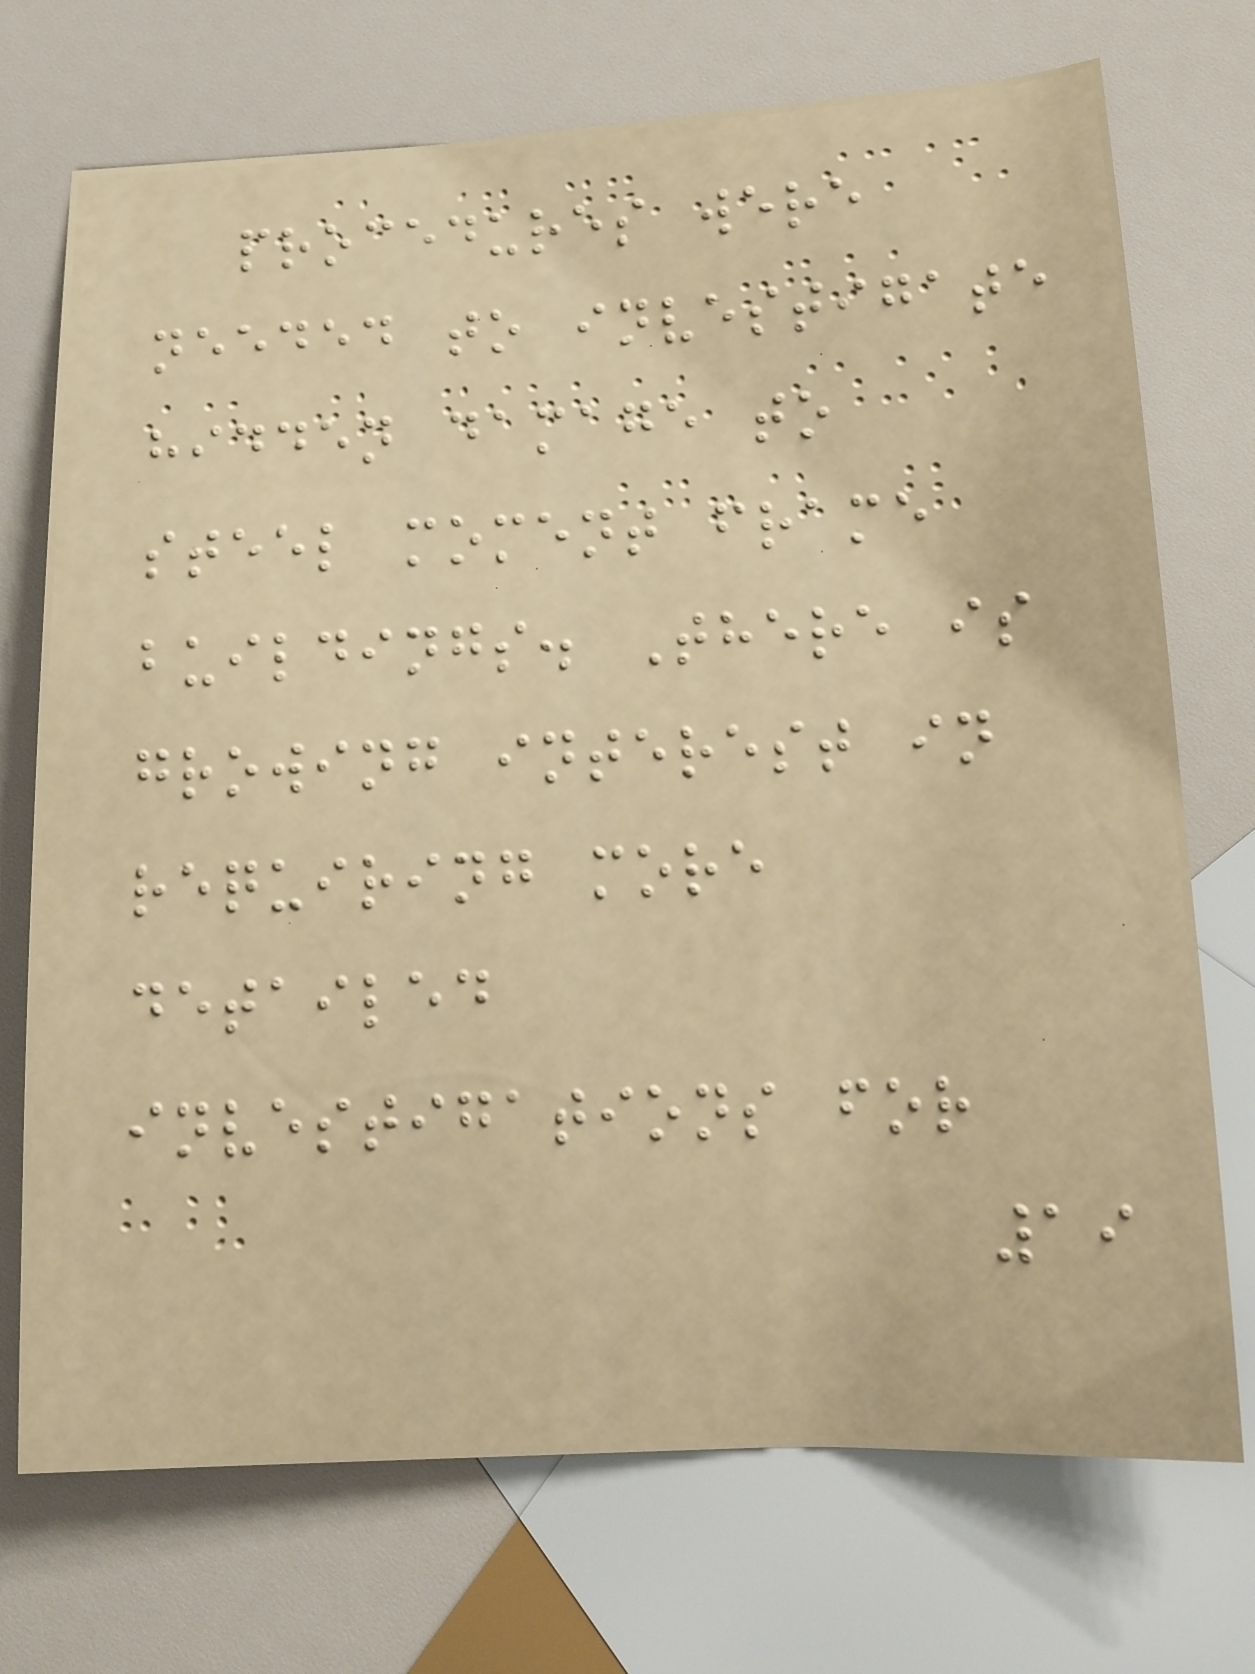procedures were
needed to investigate
hidden damage to
steel moment frame
buildings. There is
growing interest in
requiring more
detailed
investigations for
19
